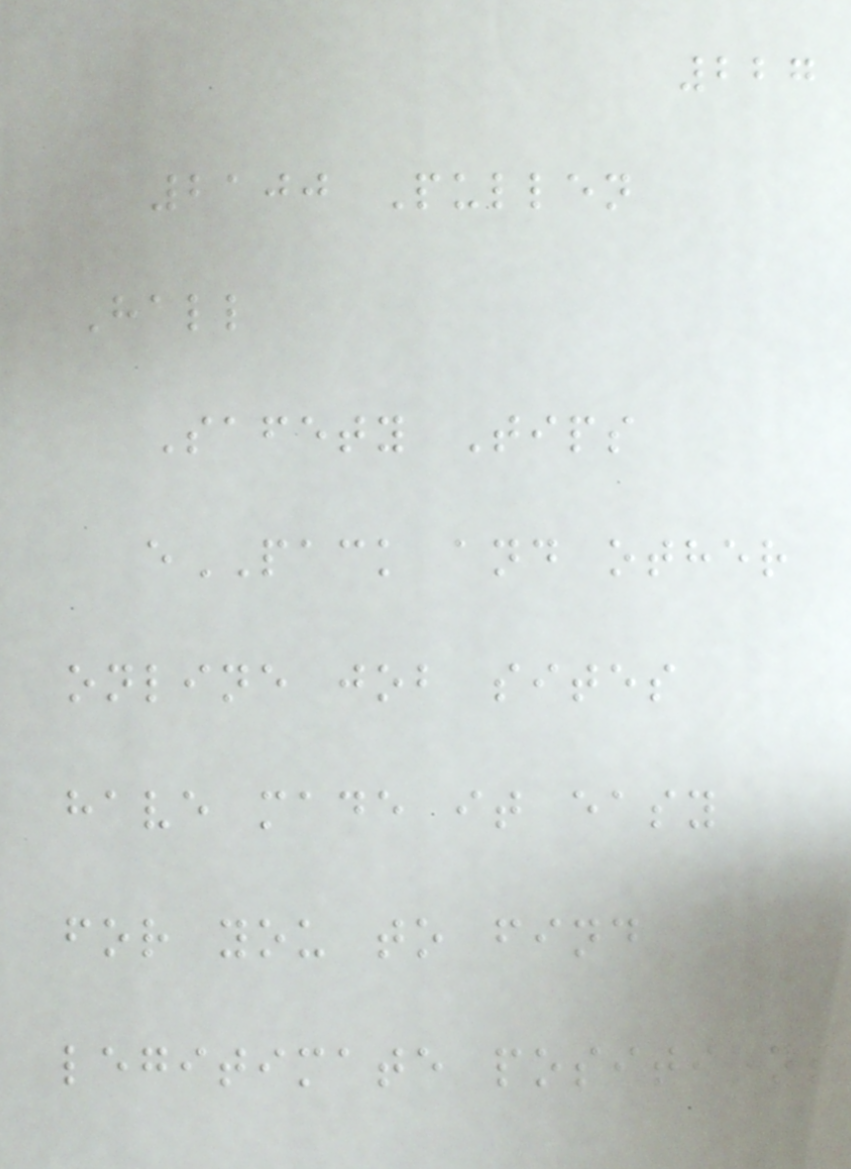227
2100 Pullen
Hall
Safety Tips
ePACK and other
online job sites
have made it easy
for you to find
legitimate positions
